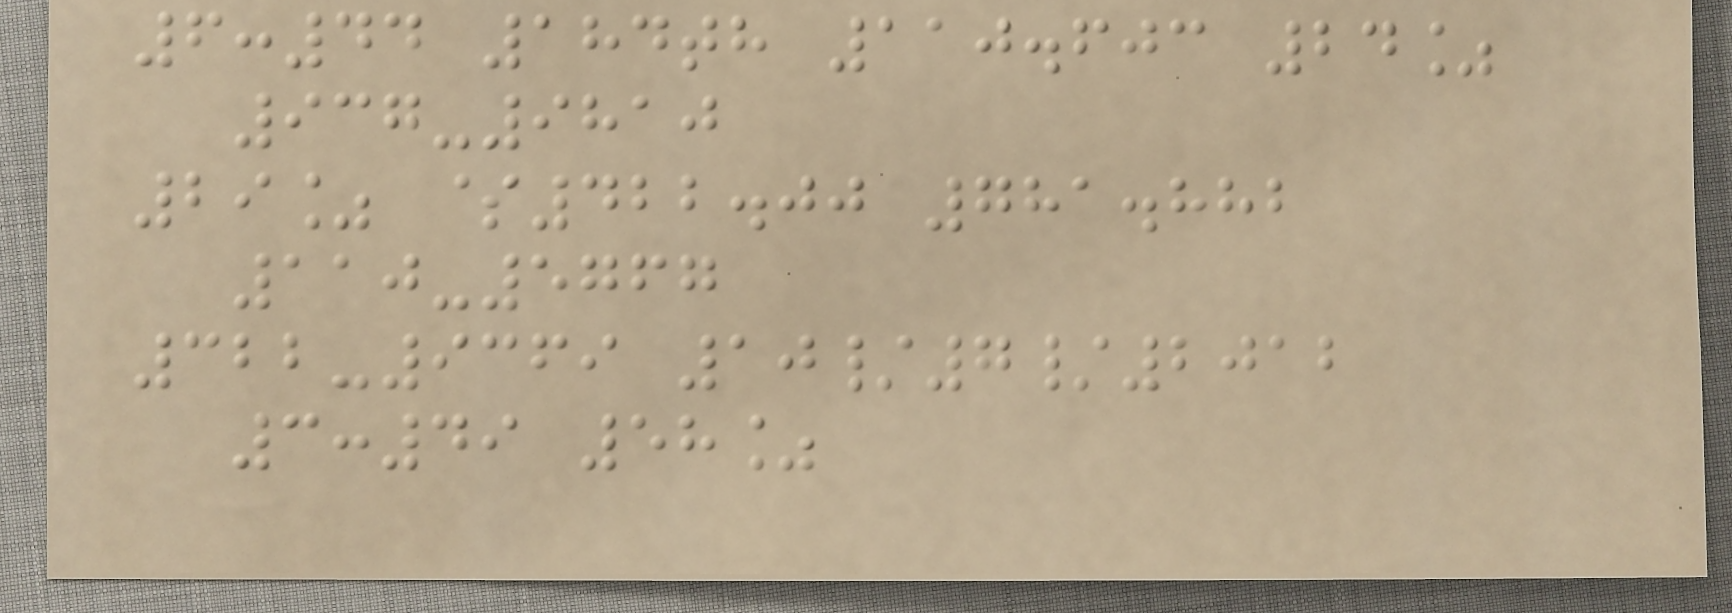6:44 184th 110.603 24%
937-9810
29% $422.00 781.882
110-5767
322-9369 10/7/2012
3:49 58%
